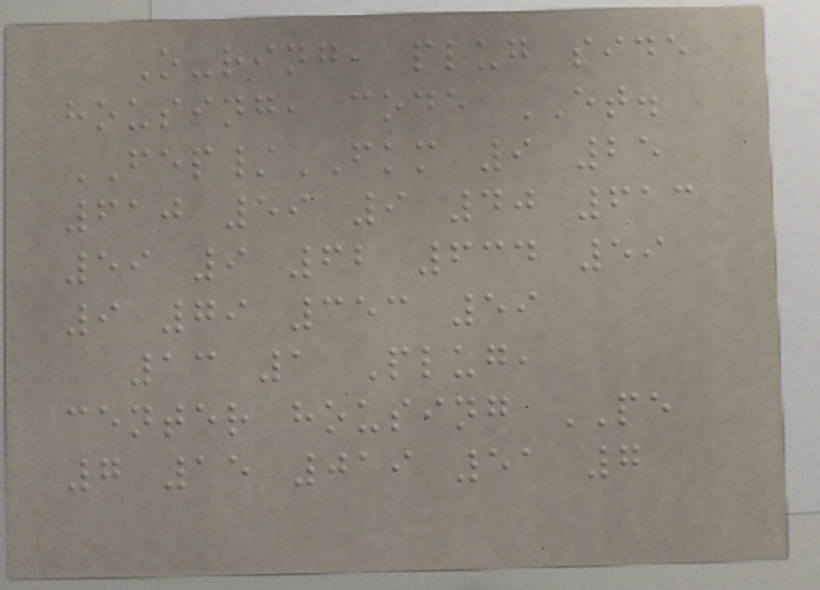O-ring, plug side
housing, code ET.
FEP/FKM 9 25
610 59 9 40 613
59 9 62 634 59
9 79 353 59
13 1 Plug,
center housing PE
7 15 019 51 7
